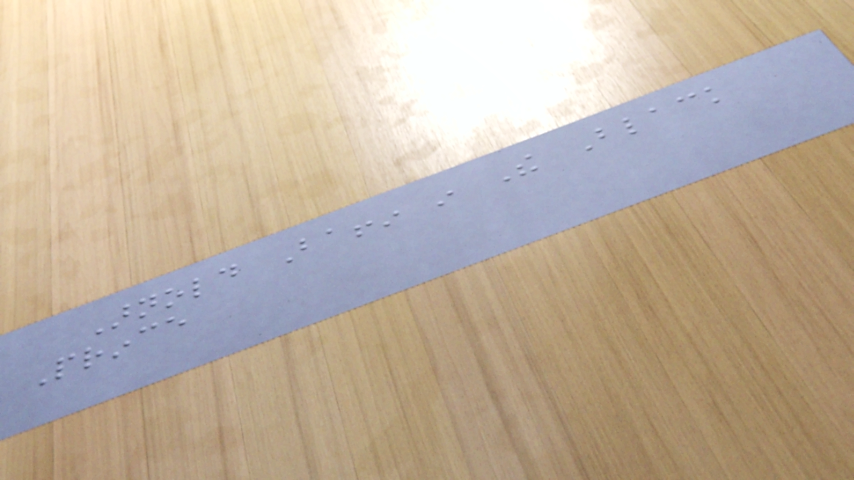Arnold Baffin in The Black
Prince
